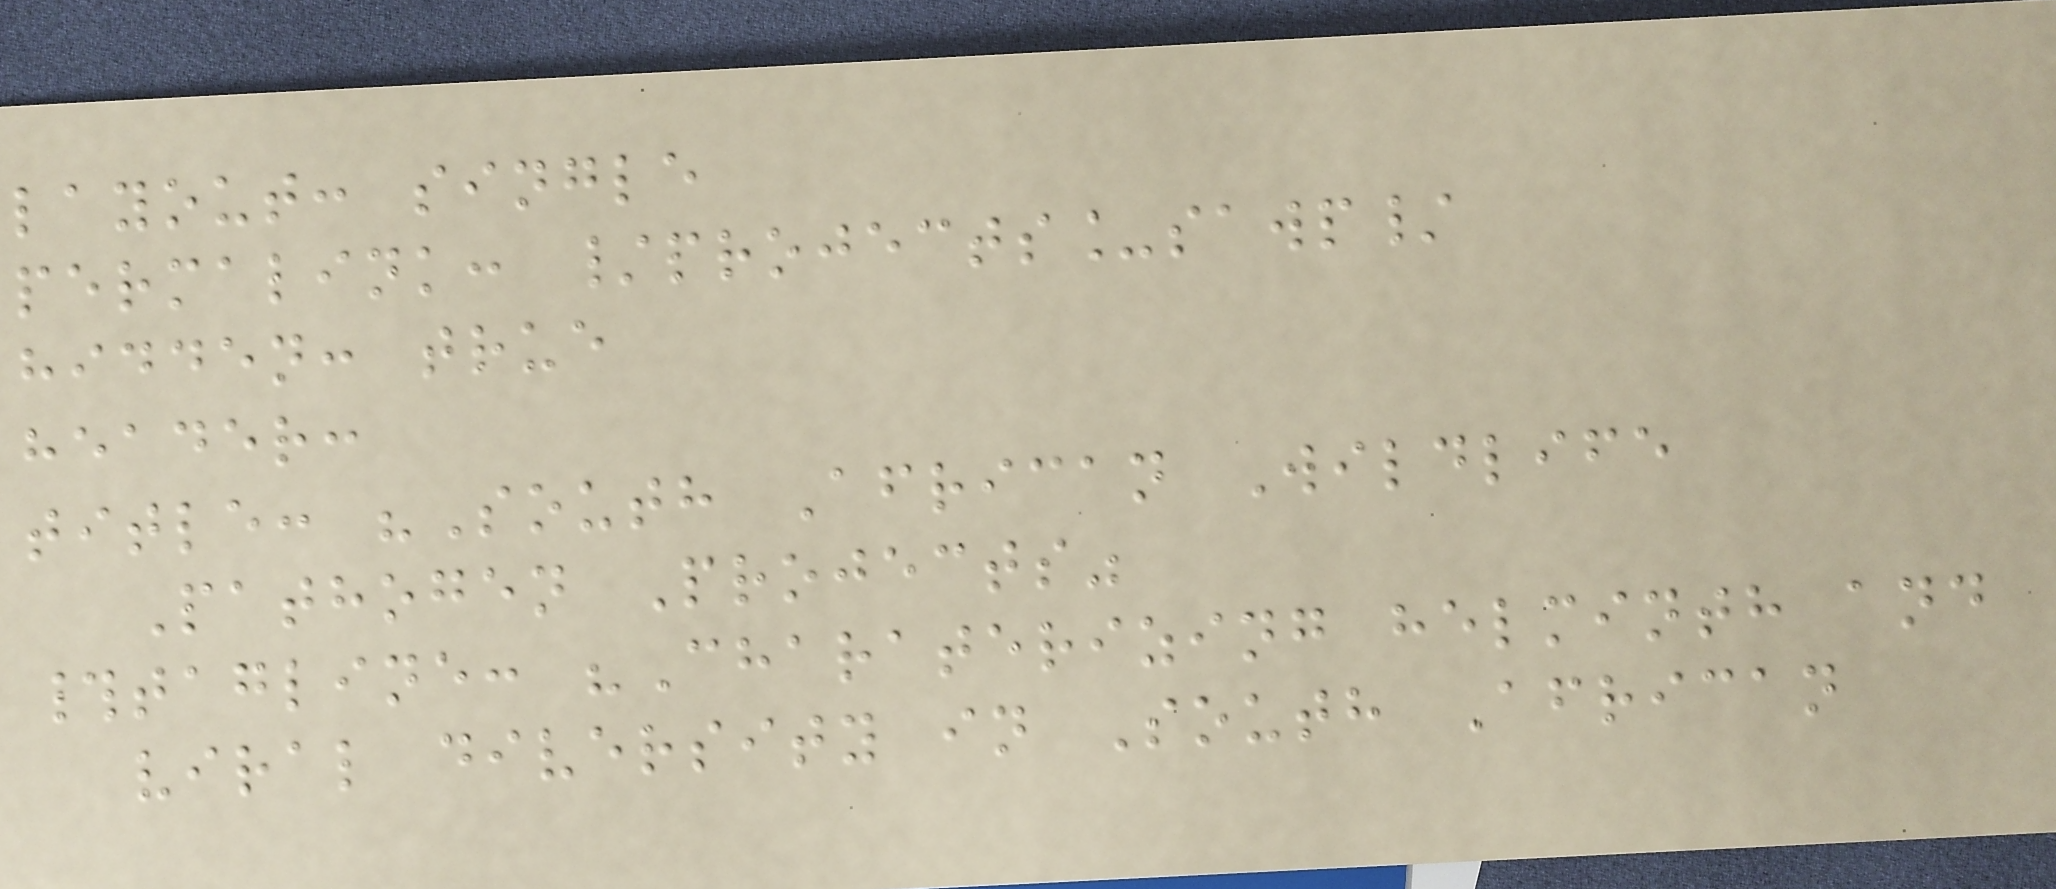layout: single
permalink: /projects_sawp/
hidden: true
header:
title: "South African Wildlife
Pathogen Projects"
#tagline: "Charaterizing helminth and
viral diversity in South African
